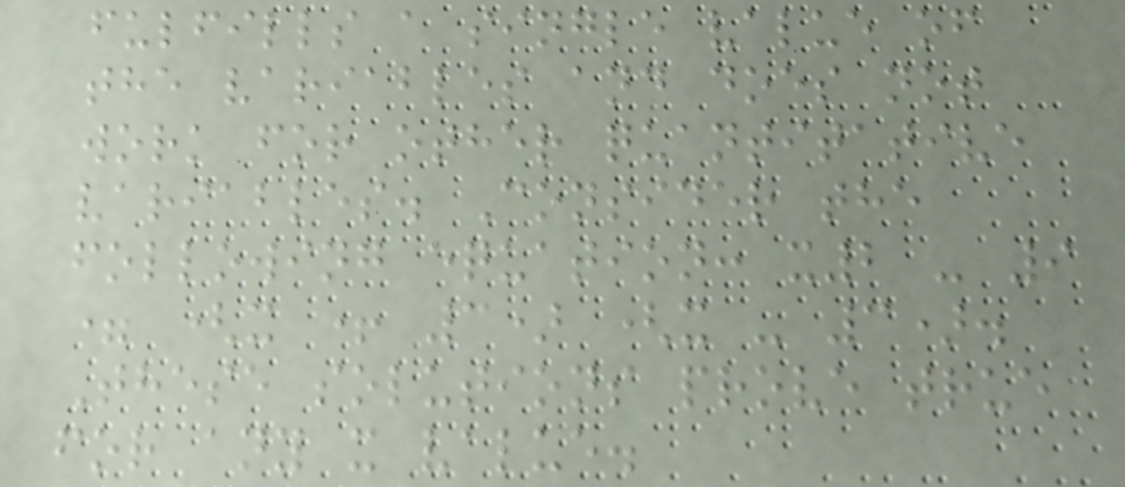fulfills a single value of
the variables and does not
work for other quantitative
variables. Consider the
following equation: x2 - 9
= (x + 3) (x - 3).
These solutions prove true
for any x value.
